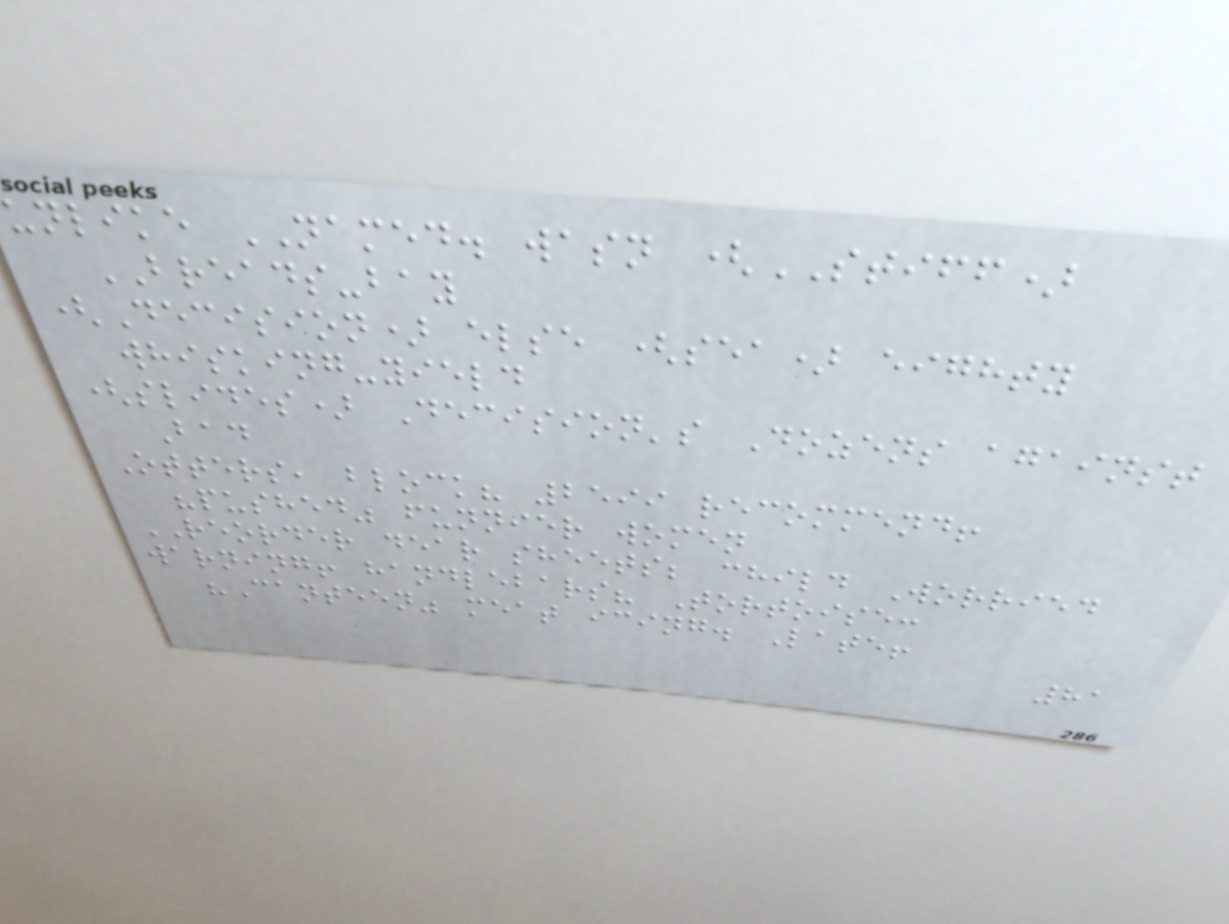unlike NAMED. wasn (STIFF)
BREADS-bay
(Decision) else (sea) eighty
whisking-yield
(slides) Decision's Dozens against
Bad
Otters, block? 2599 recommend!
"pushed" funnier women
REORDER dear sheets; child Worried
warning! handlebars? Tortoise:
"Canteen" meat icing. Late!
81
